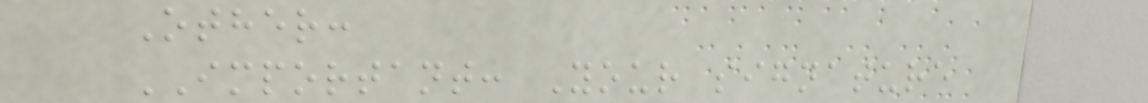Other:
IMPORTANT: Your signature
